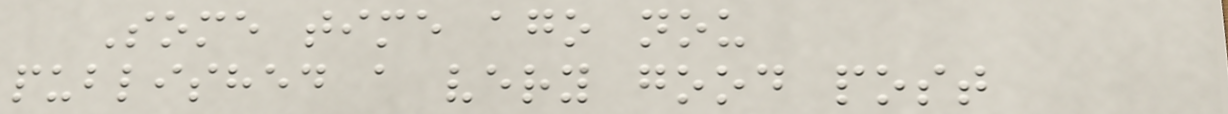Some time ago nou
published a very good post
